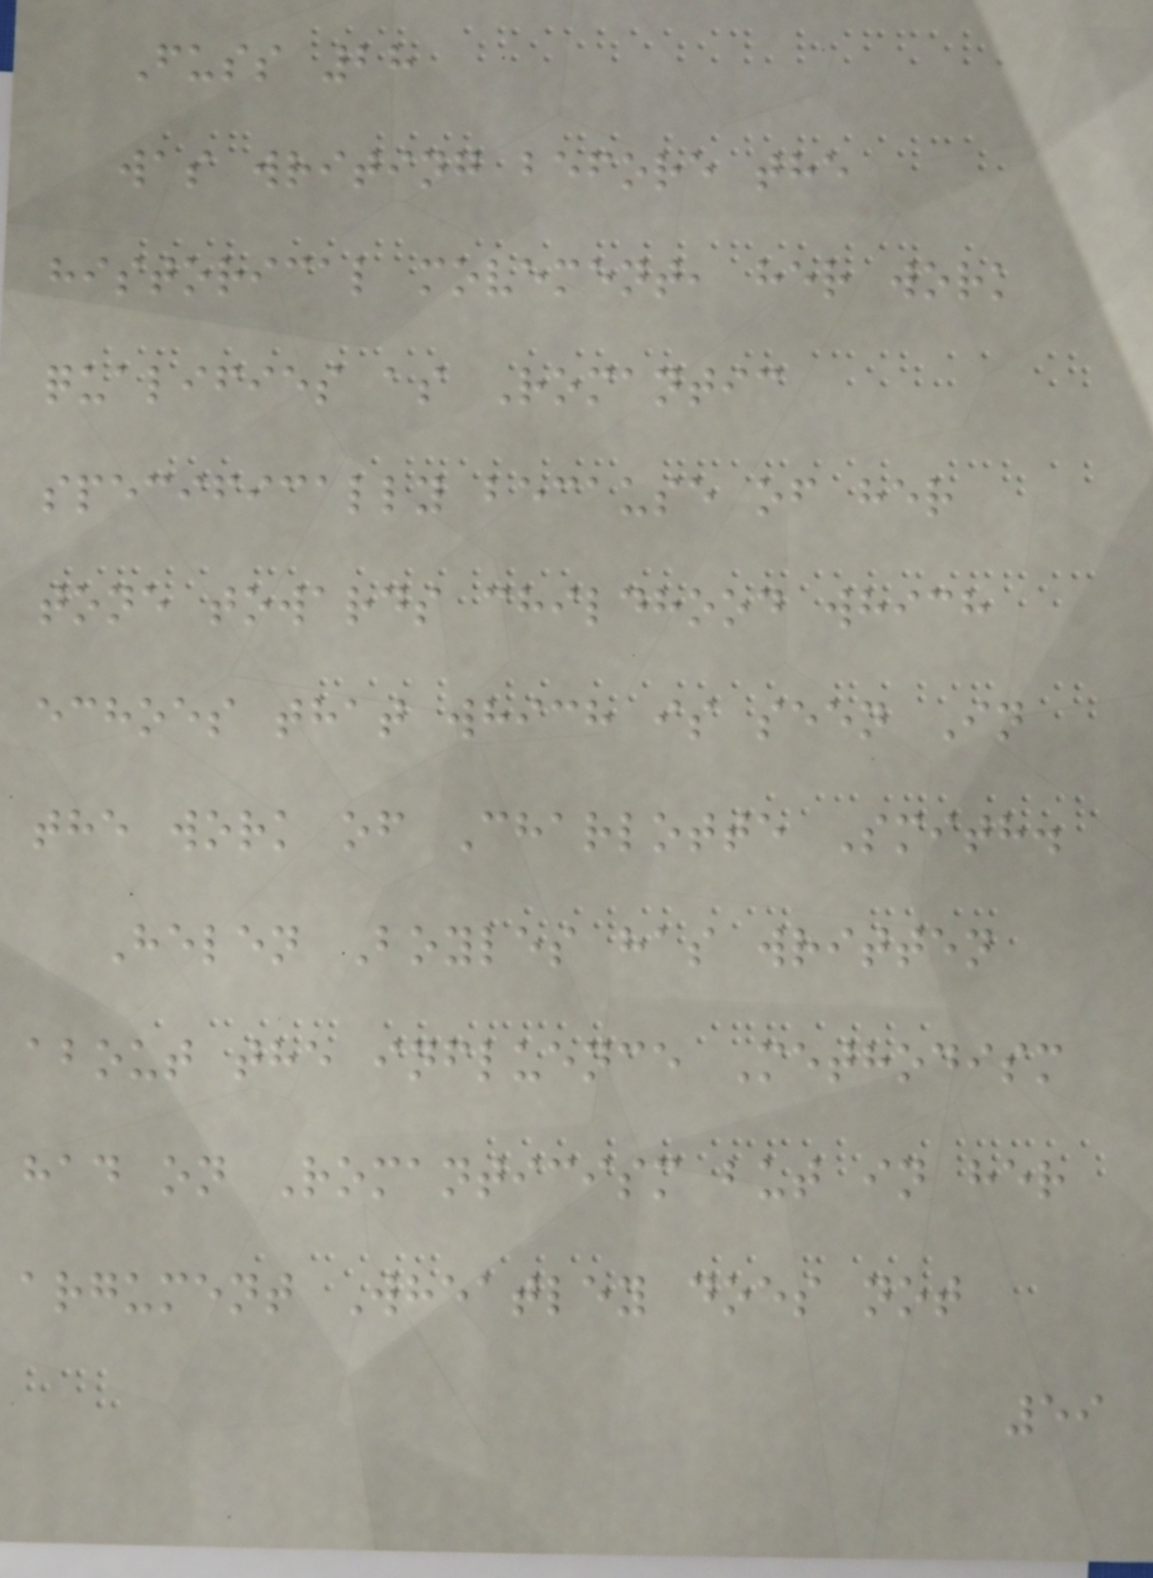Fuss 28
was writing before the
historical movement, her work
qualifies as Romantic
specifically because of her
tone towards childhood which
echoes that which is seen In
the work of Charlotte Smith.
Helen Boyles has written
about the influence Methodism
had on Romanticism but in her
argument Wheatley does not
59
